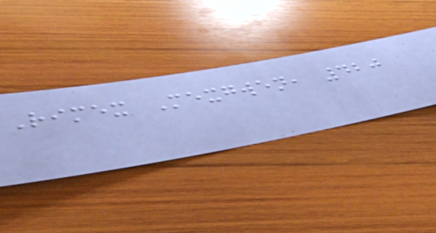Rimex Mexgwen, 420
